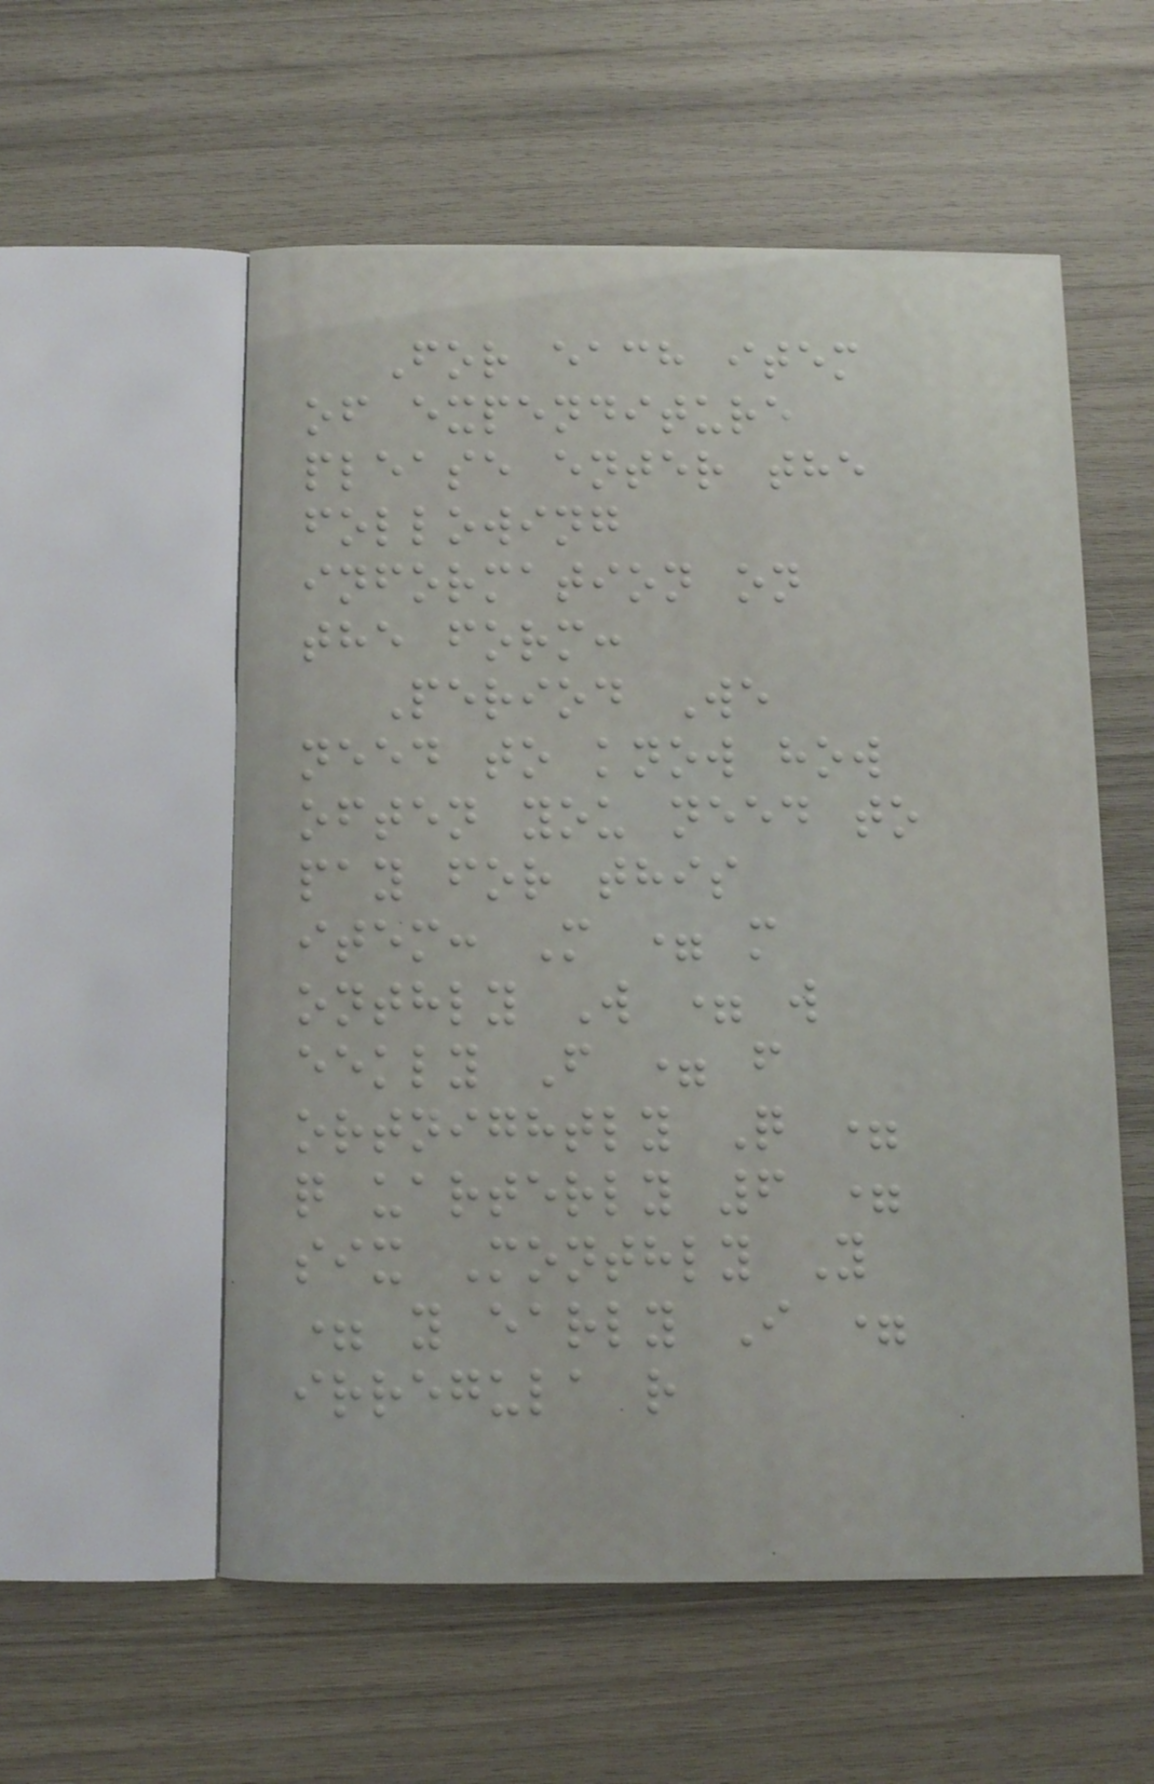For each item
of expenditure
please enter the
following
information on
the form:
Period We
need to know how
often you need to
pay for this
item: M = m
onthly W = w
eekly F = f
ortnightly Q =
q uarterly 6 =
six Monthly Y
= y early I =
irregula r
